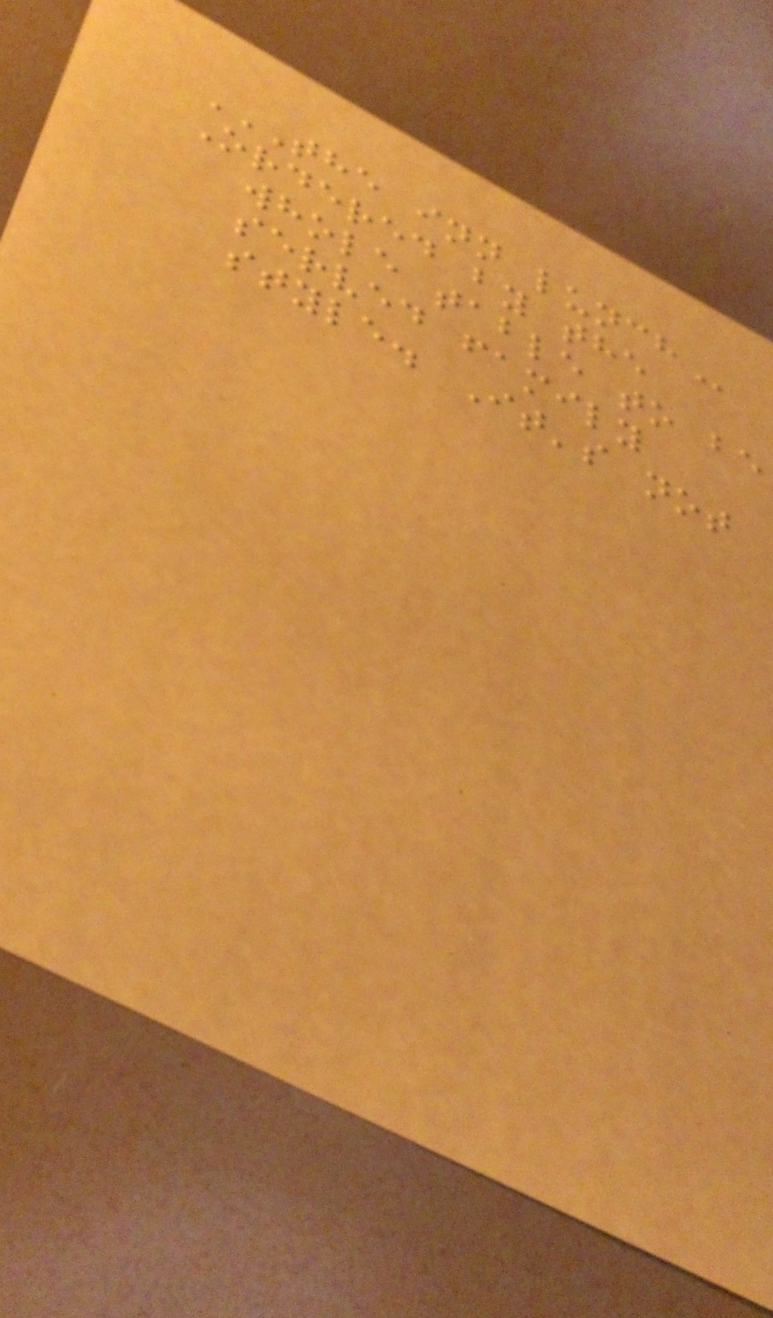THE INN LUNCH
Ordered by the
whole table to be
served family
style. It's not
